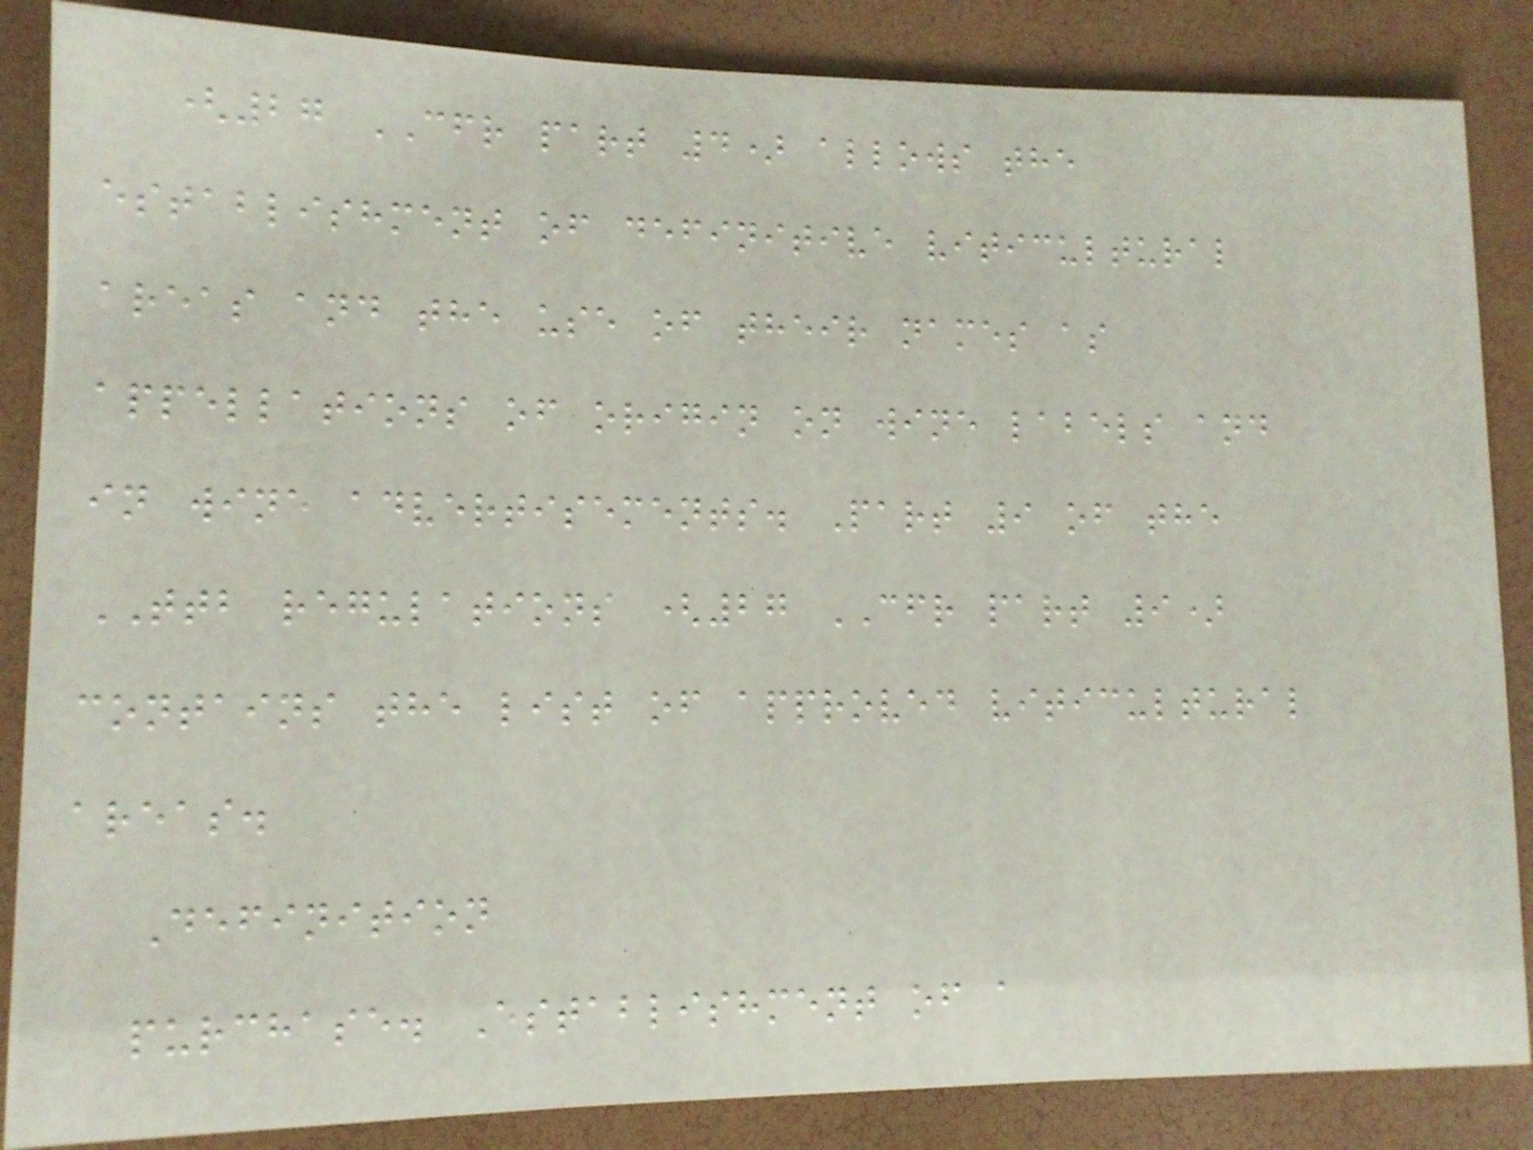(27 CFR part 4) allows the
establishment of definitive viticultural
areas and the use of their names as
appellations of origin on wine labels and
in wine advertisements. Part 9 of the
TTB regulations (27 CFR part 9)
contains the list of approved viticultural
areas.
Definition
purchase. Establishment of a
